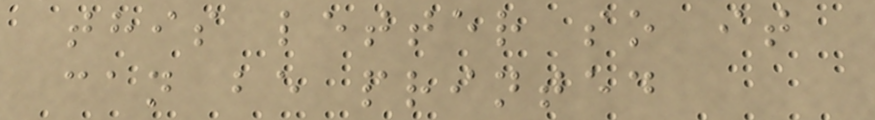this letter so it
can be printed
